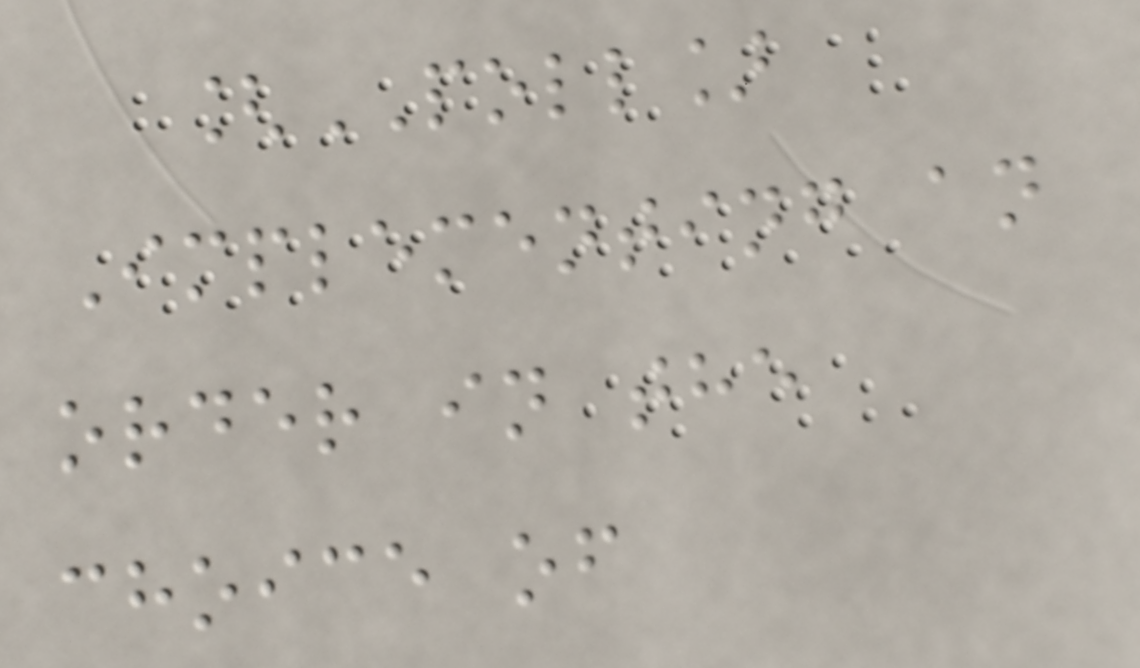[POLL]
Implementing an
order in the
choice of
